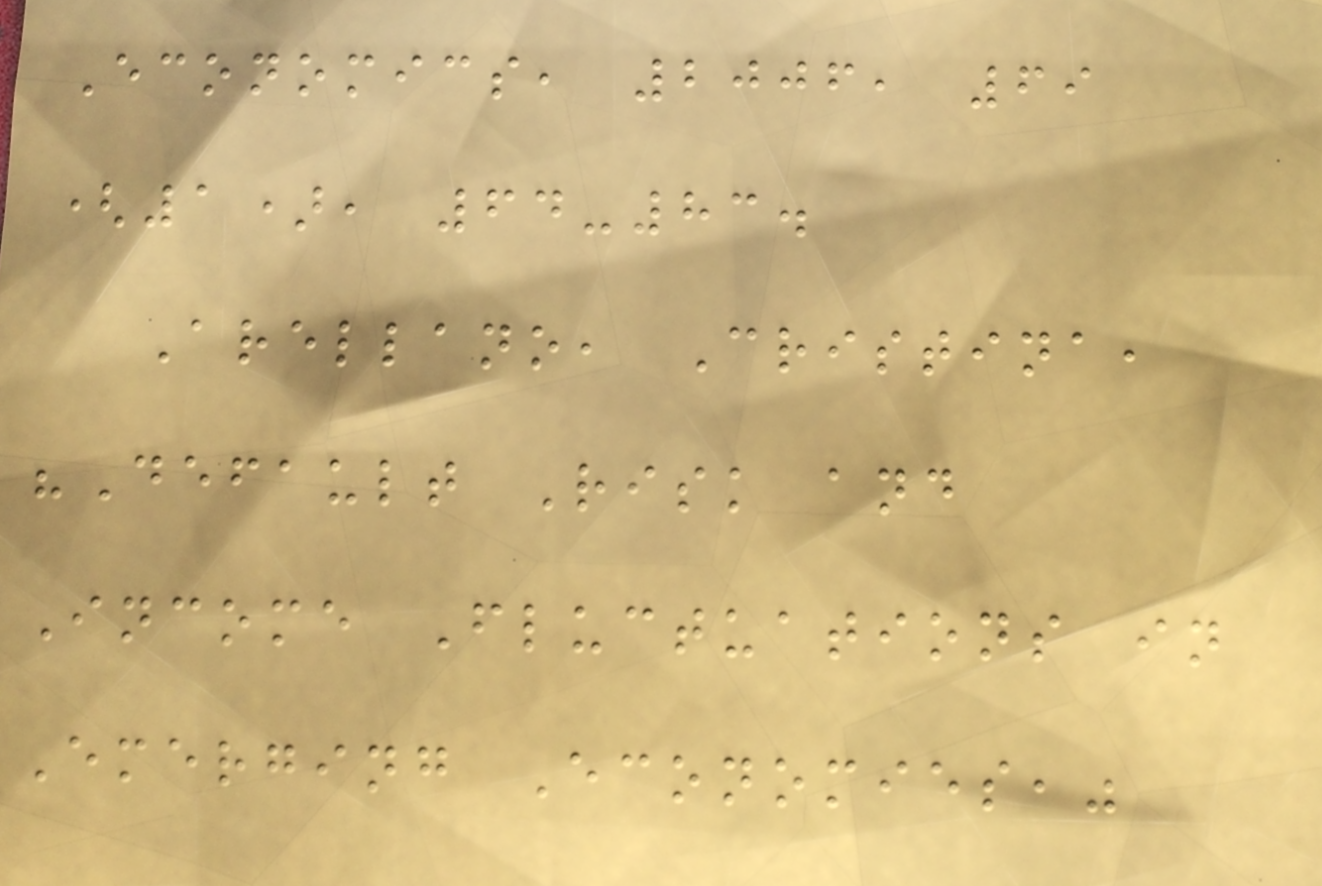Economics, 2006, 69
(1), 64-83.
Arellano, Cristina,
"Default Risk and
Income Fluctuations in
Emerging Economies,"
